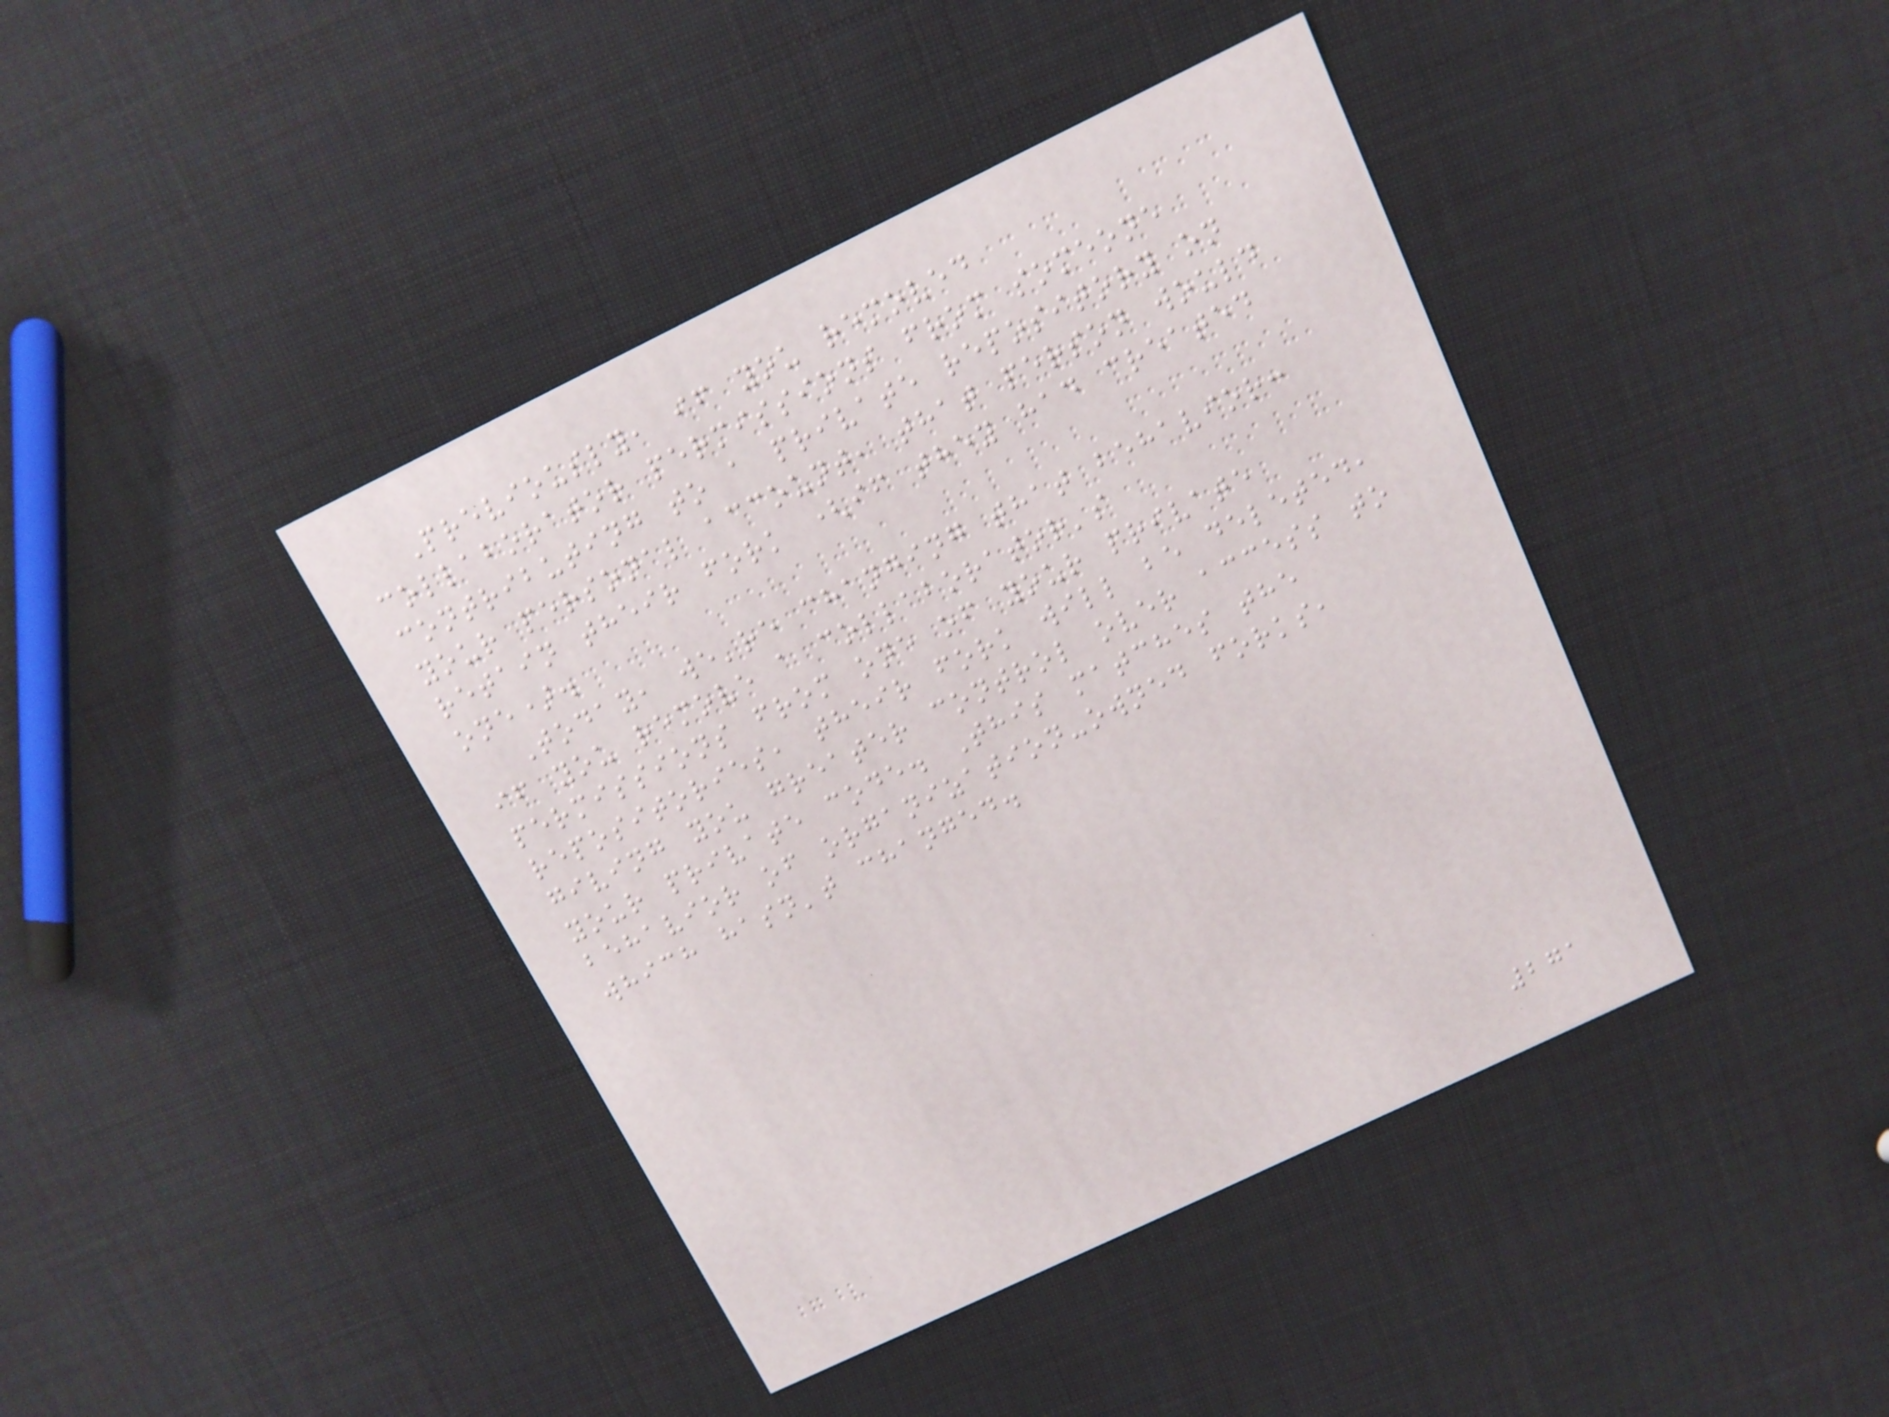Previously, if you removed
collaborator permissions from someone
contributing to a private repository on
your personal account, that person would
retain their fork (if they had created
one).
Today, we're changing that behavior:
if you remove a collaborator's
permissions from one of your private
repositories, their fork will be deleted,
giving you greater control over access to
your private code. This matches the
behavior of organization-owned forks,
which hasn't changed.
271
